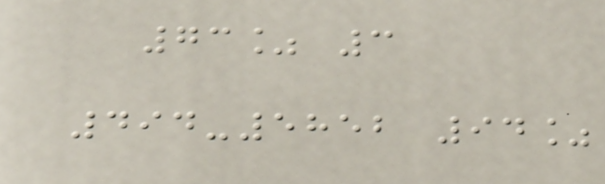73% 3
494-5852 94%
